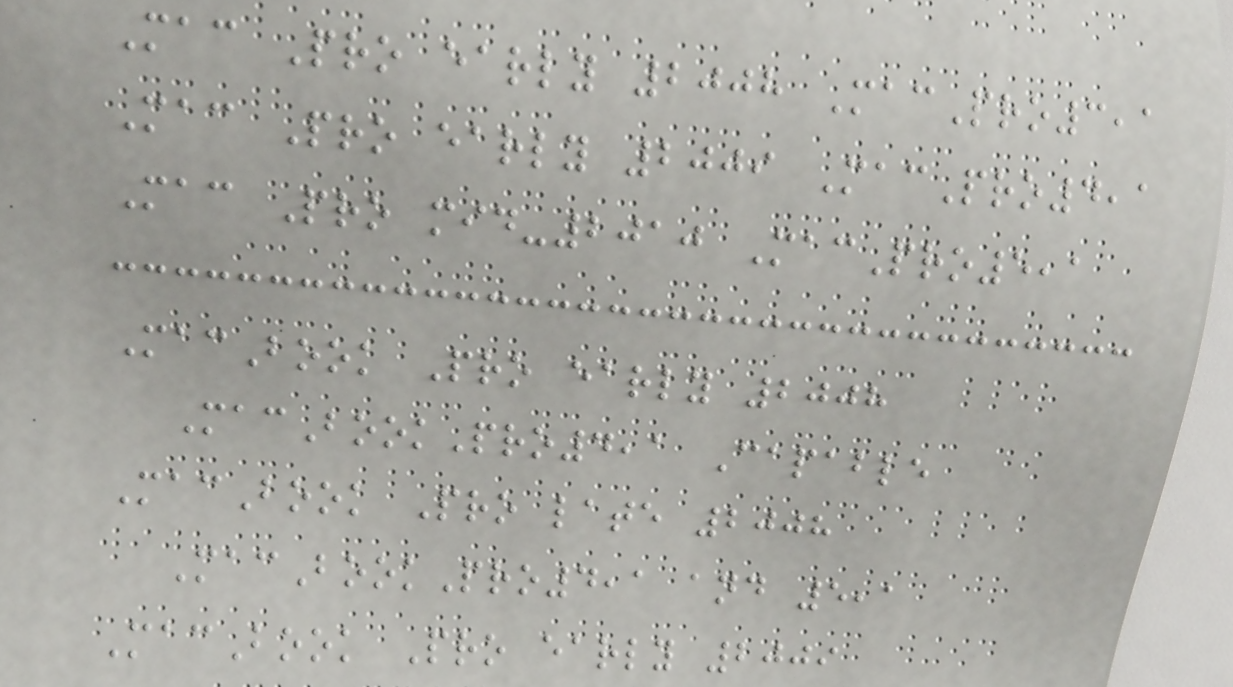Mac Pro early 2008 MacPro3,1
Mac Pro early 2009 MacPro4,1
Mac Pro mid-2010 MacPro5,1
MacBook Pro early 2008
MacBookPro4,1 Capable
MacBook Pro late 2008
MacBookPro4,1 and 5,1
MacBook Pro early 2009
